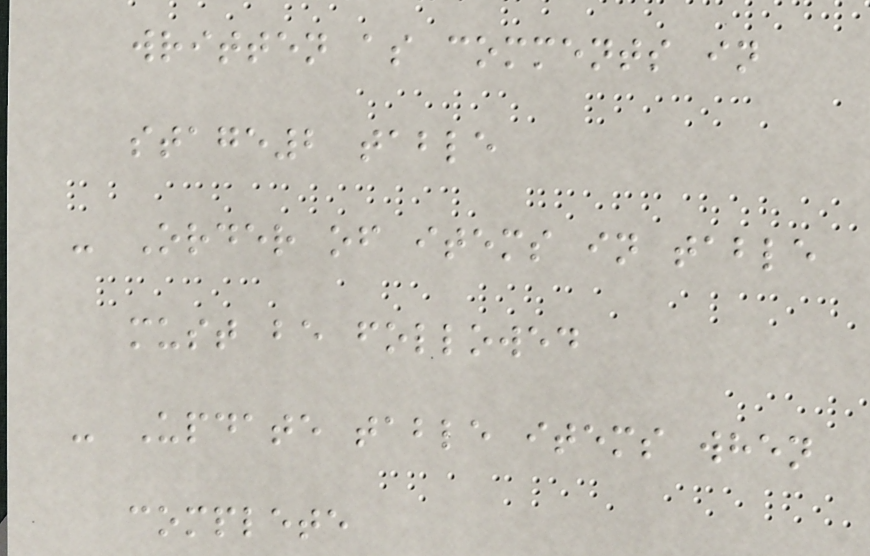written as comments in
stage2 table
- Order of items in table
must be followed
- Update table items when
complete
